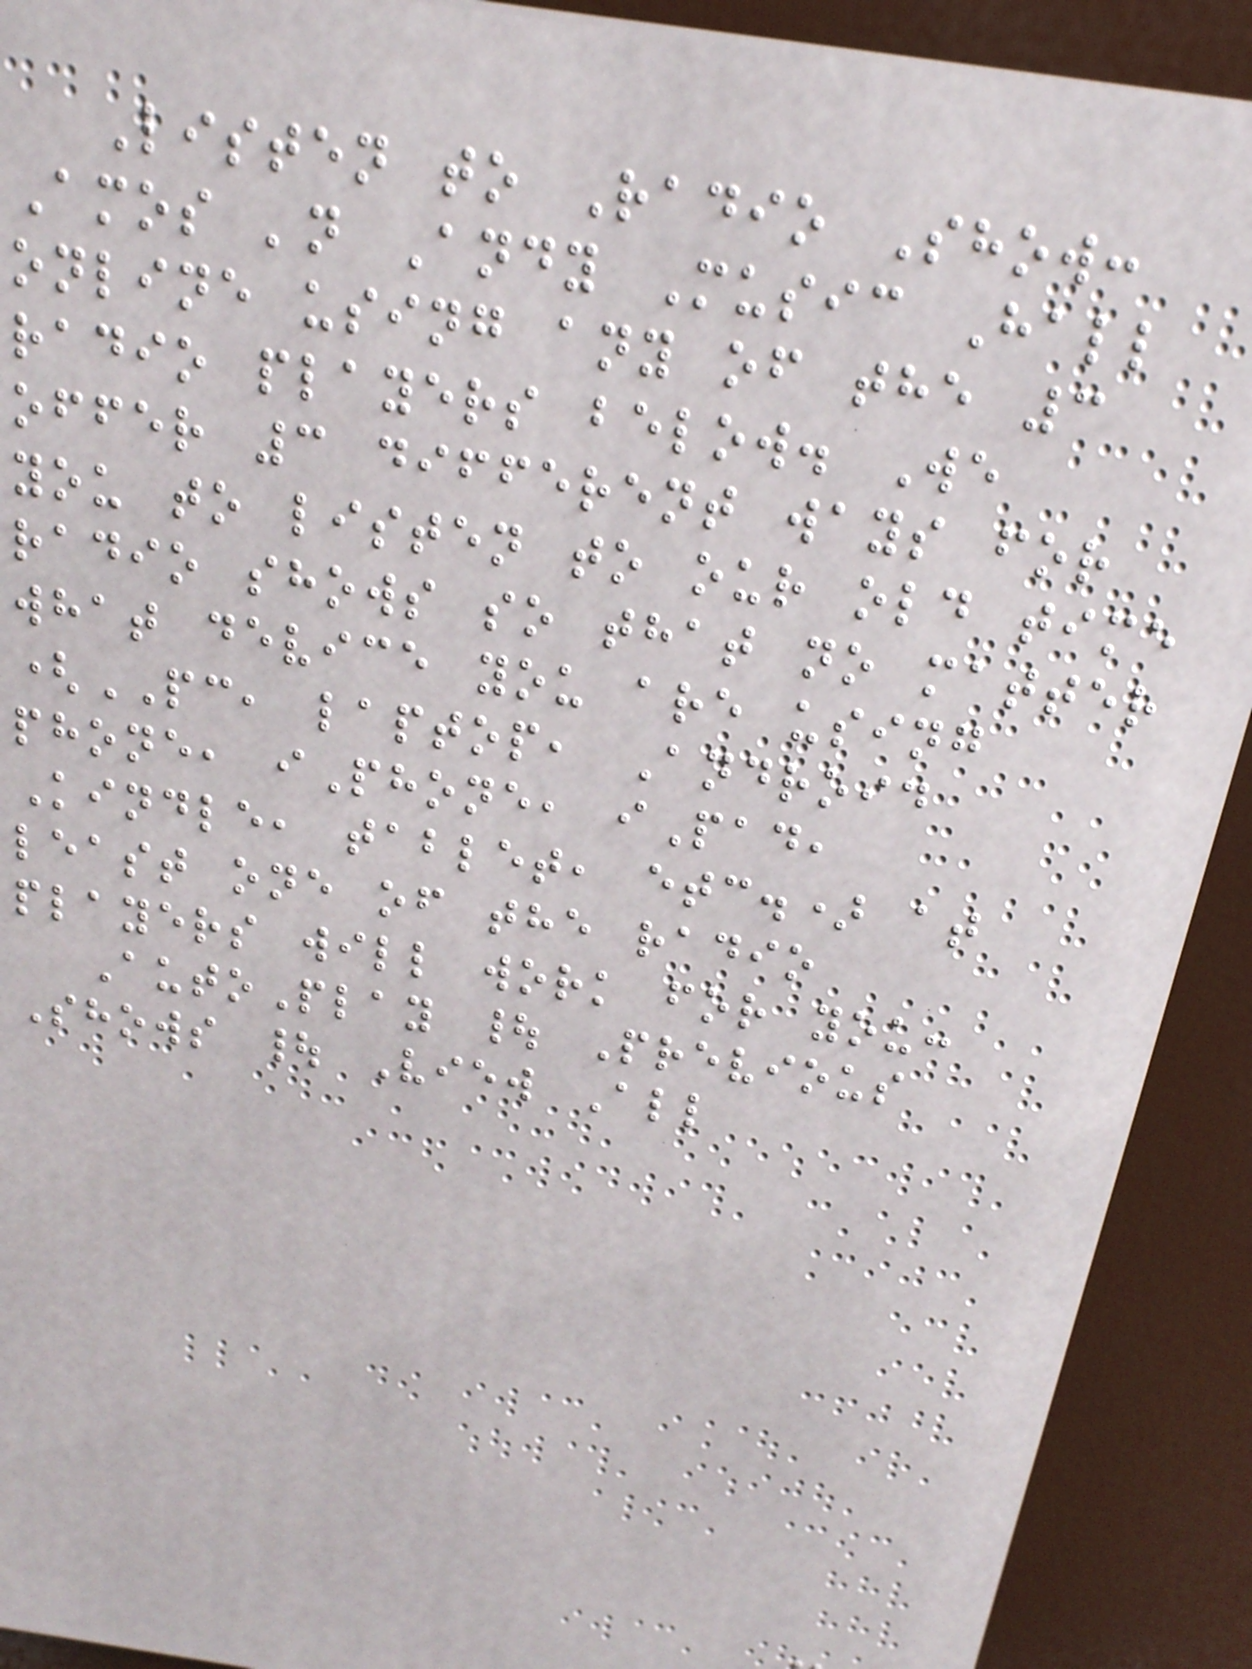Listen to Radio Show:
Amos 'n Andy Music Hall
online using any of the 3
radio players below. We
offer 3 different ways for
you to listen to our old time
radio shows so that no matter
what device you are using
(PC, laptop, Android
phone, iPhone, iPad,
Kindle, tablet, etc.) at
least one of the radio
players will work for you:
AutoPlay | Previous
Shows | View All
